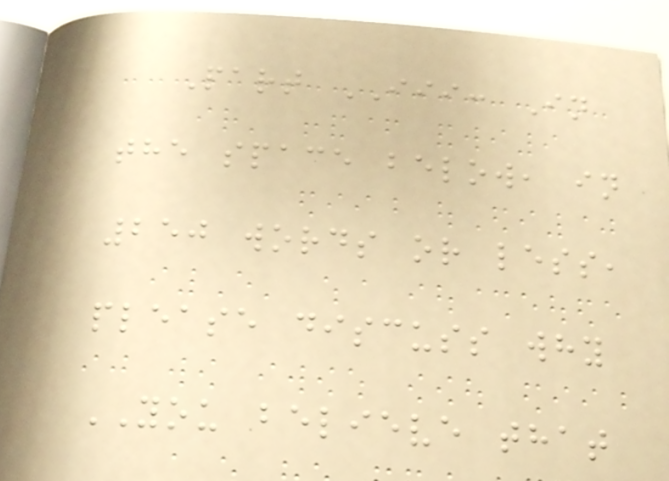Part III: In
the space below, in
250 words or less,
please discuss why
YOU believe that
